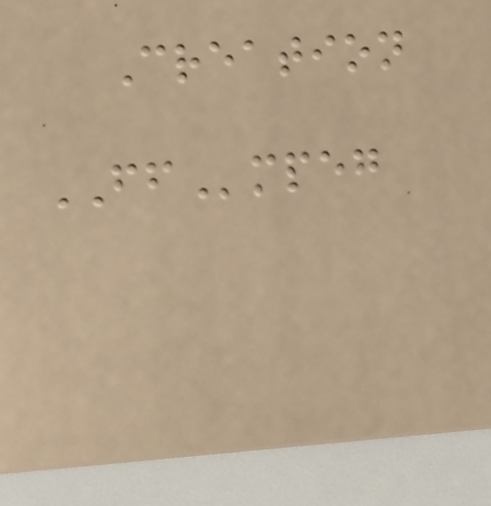Creation
FFmpeg
